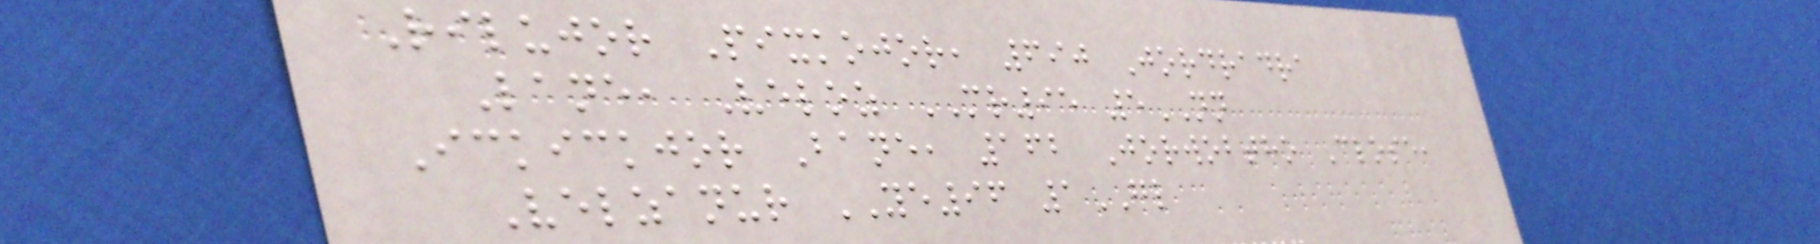Rilujor Pixkojor, 690 Jordradra
Lane, Veloz MR95 5NN
Ickickjor Bane, 162 Jorwobtho Close,
Velzanur YE96 1GL
